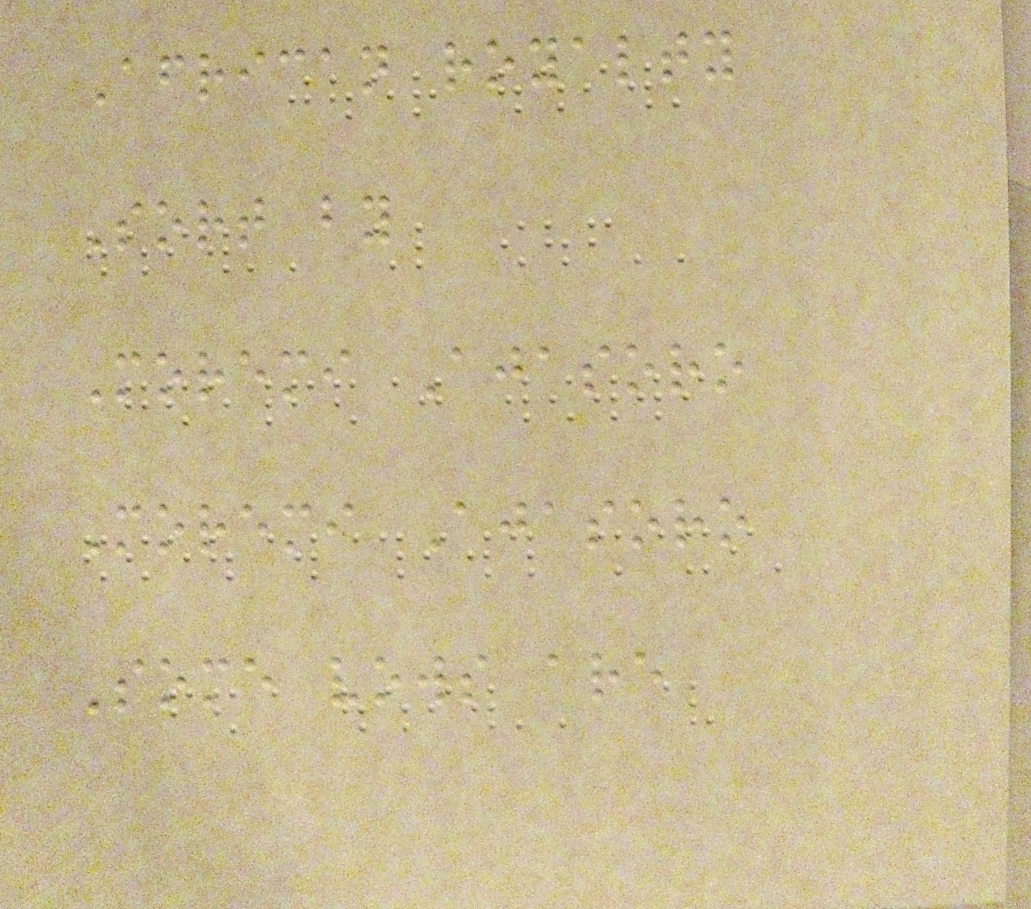African royalty
Sort by
Moremi Ajasoro
Moremi Ajasoro
Some vows are
